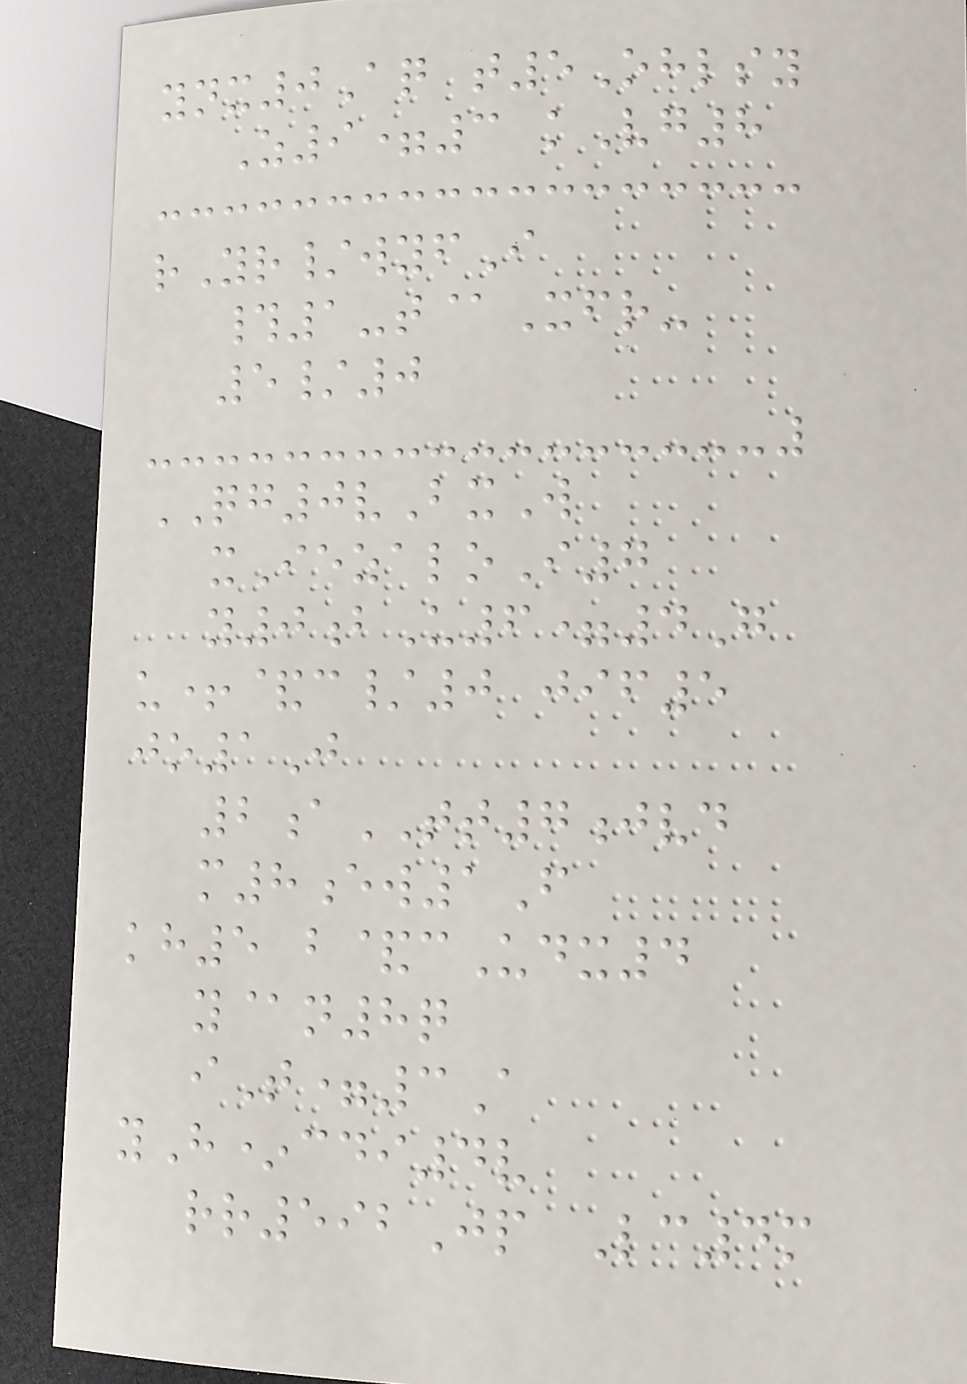ynx0Aq t5Ohlsy
Z9=3 kVg8
rYr/wyfI
#1-t@Xfr-
5/0
QG0vBxW
xIezaloI7
y0bU6=4G
u+&c/0 jif5
jo1J
2aTT7jvd
m8ew1F
kh5 b&cUdx4
y@n8q
iT=3A
yH*cdi4v
rr592Jp Lc4m
